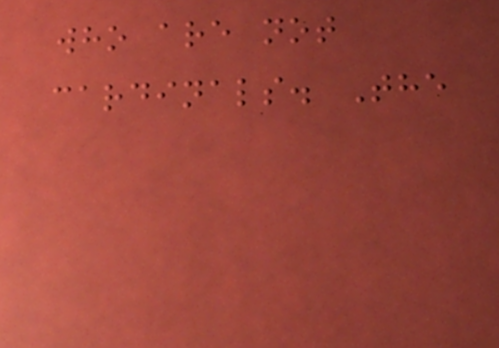who are not
cardinals. The
